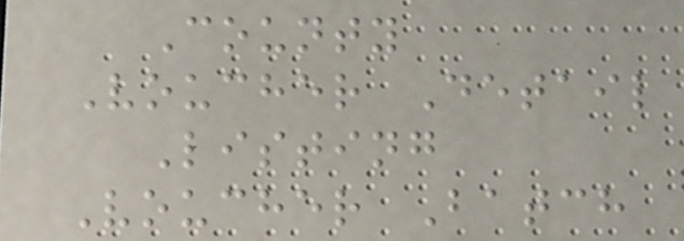County
Voucher Detail
Listing
Voucher Batch
